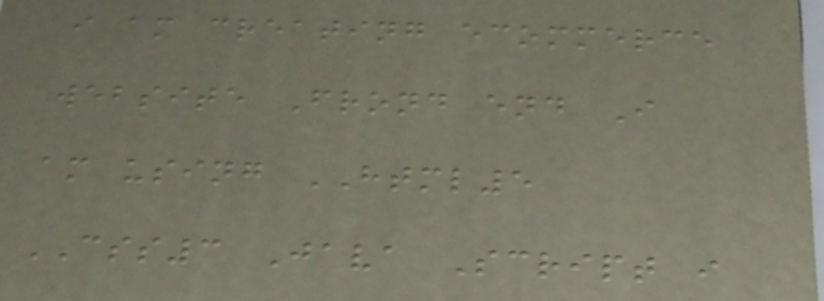i am creating ecommerce
website Frond end I
am using HTML5
CSS3 Java Script i
